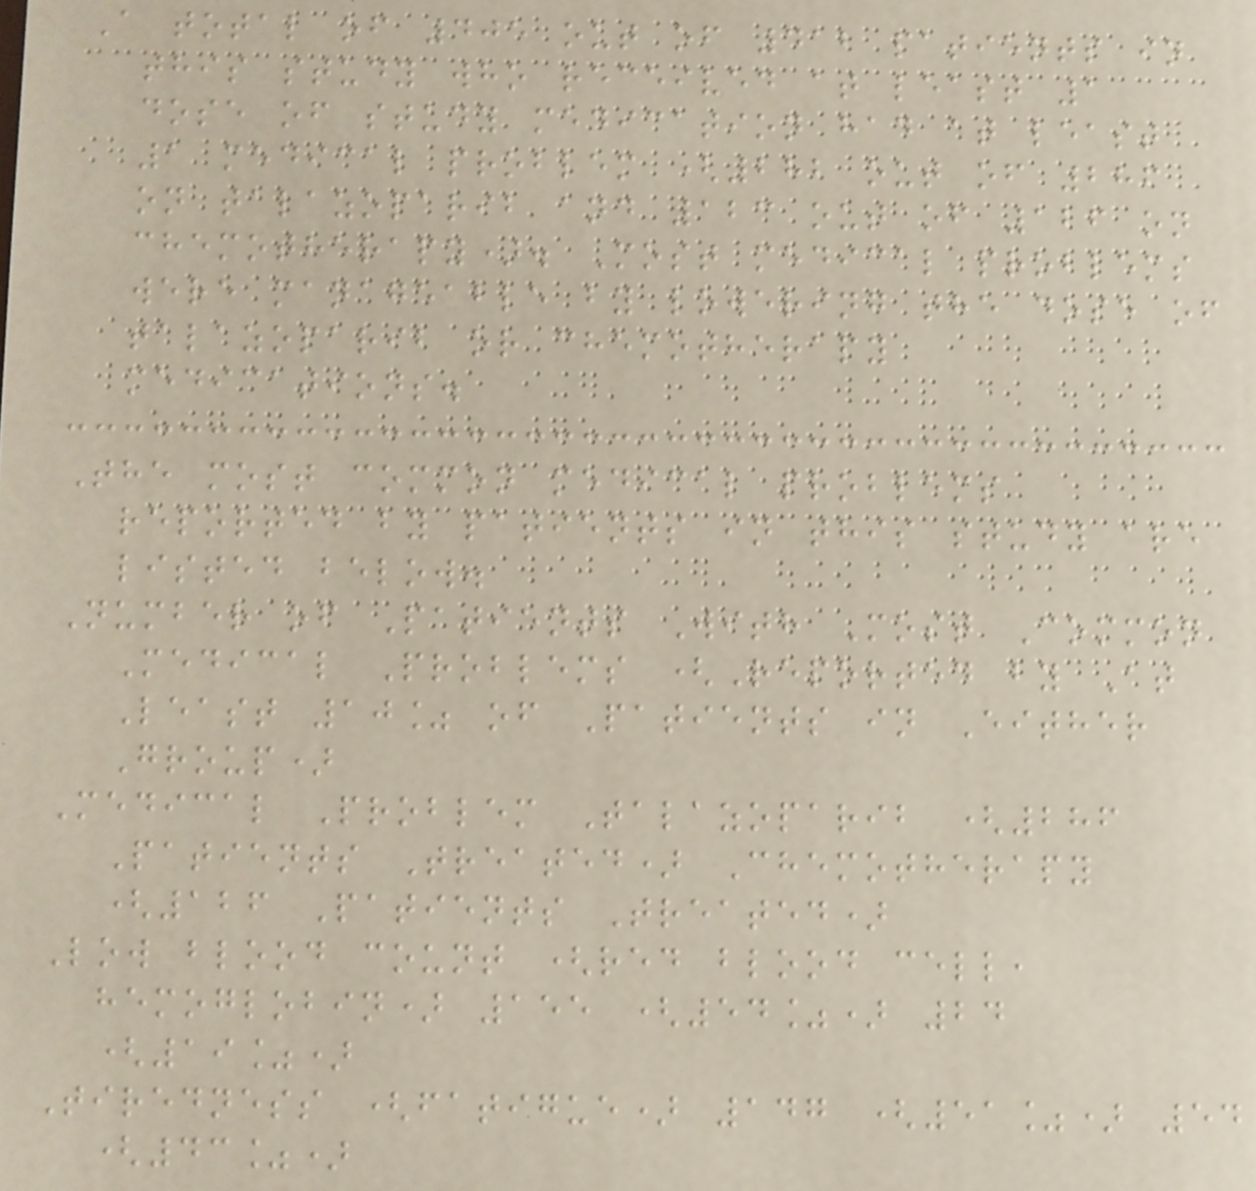A total of 405 out of 412 patients in
this study who received at least 1
dose of study medication had at least
1 medical problem (282 out of 286
on talazoparib and 123 out of 126 on
chemotherapy). Most medical problems
were manageable by lowering the dose of
talazoparib or chemotherapy
medications.
The most common medical problems
reported by patients in this study are
listed below.
Number of Patients With Most Common
Medical Problems (Reported by At
Least 10% of Patients in Either
Group)
Medical Problem Talazoparib (286
Patients Treated) Chemotherapy
(126 Patients Treated)
Low blood count (red blood cell,
hemoglobin) 155 (54%) 24
(19%)
Tiredness (fatigue) 147 (51%) 54
(43%)
